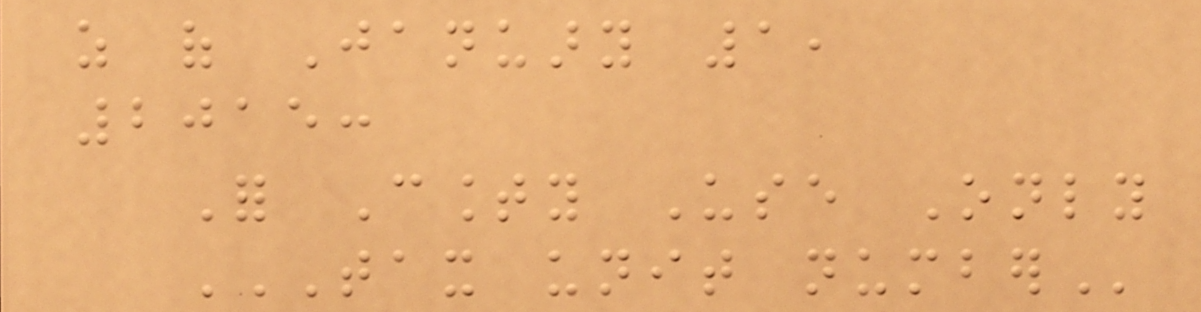as of January 1,
2015:
For County Use Only
TAX UNIT NUMBER
